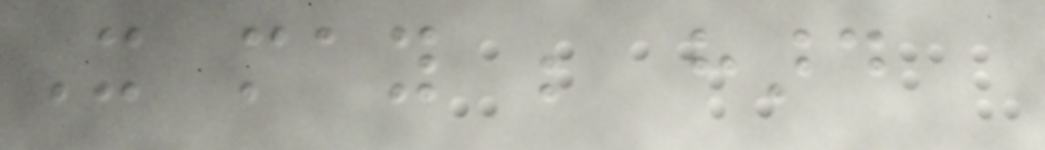It may be hard
